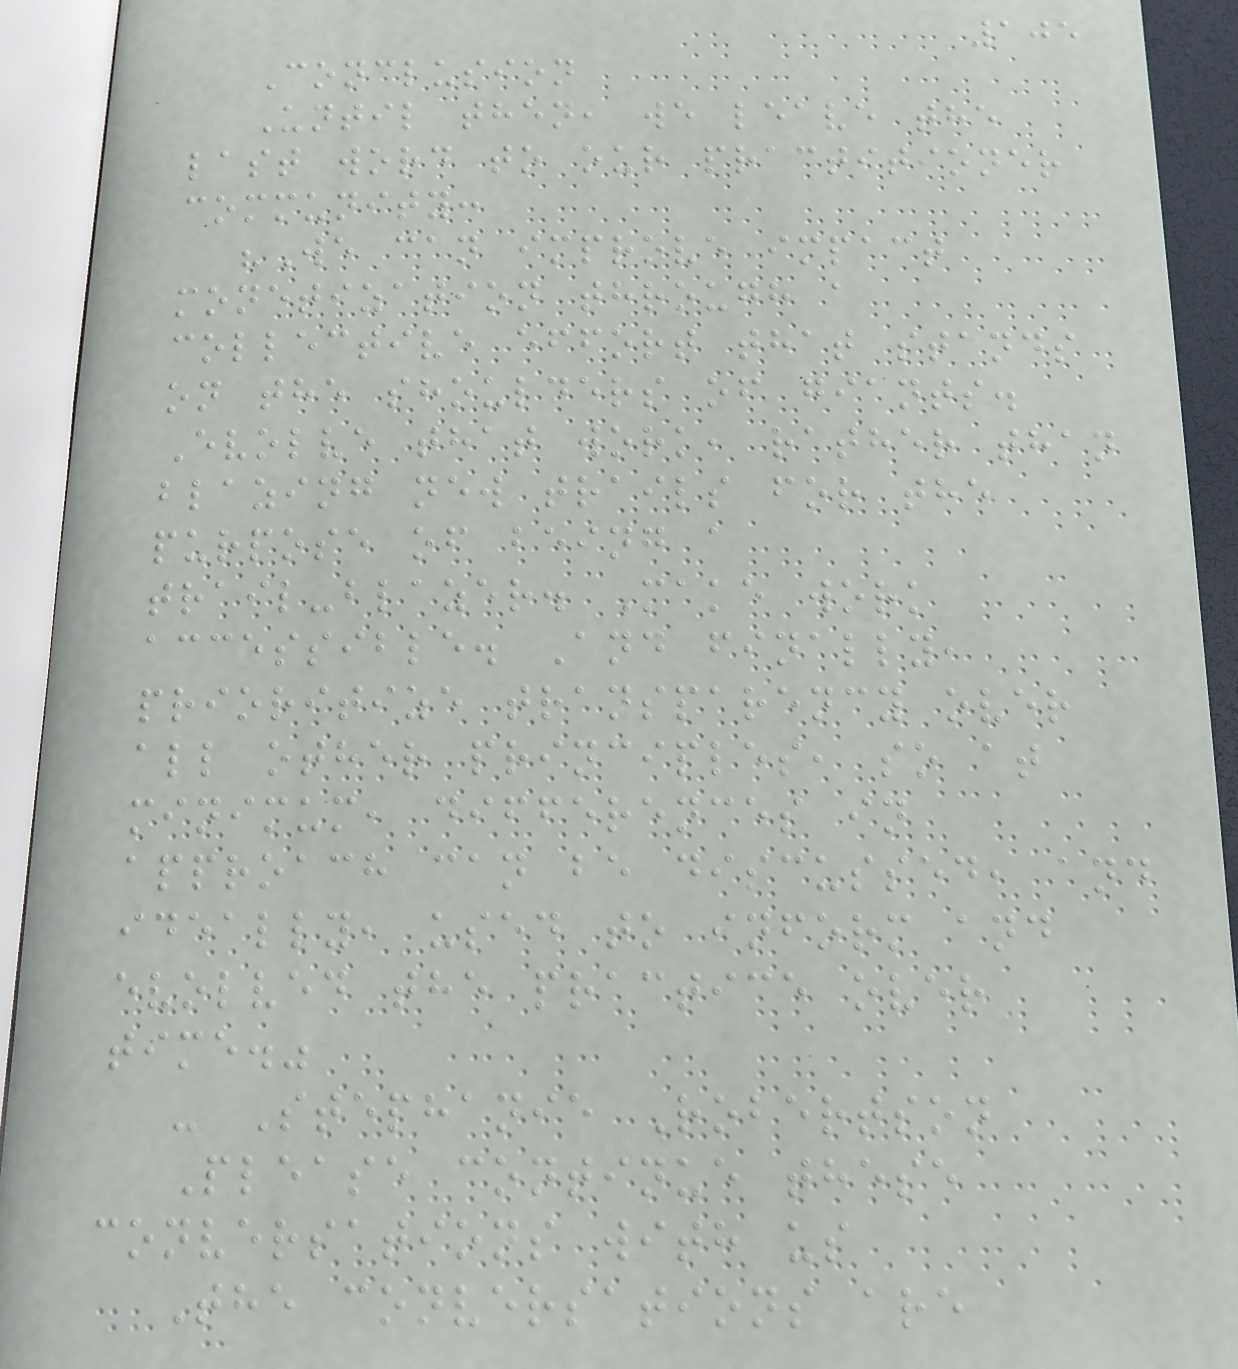105
Conclusion
Until then, we leave the
last word to our practitioner
community:
"We can improve impact
monetization through a
collective effort that stands
on the shoulders of giants.
Evolve that work, rather than
blazing new trails for the
purpose of being a
trail-blazer. Make work
accessible. And finally,
prioritize transparency over
all other principles, so at
minimum, differences in
approach can be discussed, and
ideally, used to inform and
evolved the practice over
time."
- Stephanie Robertson
Please continue these
conversations with us
The conversations are
